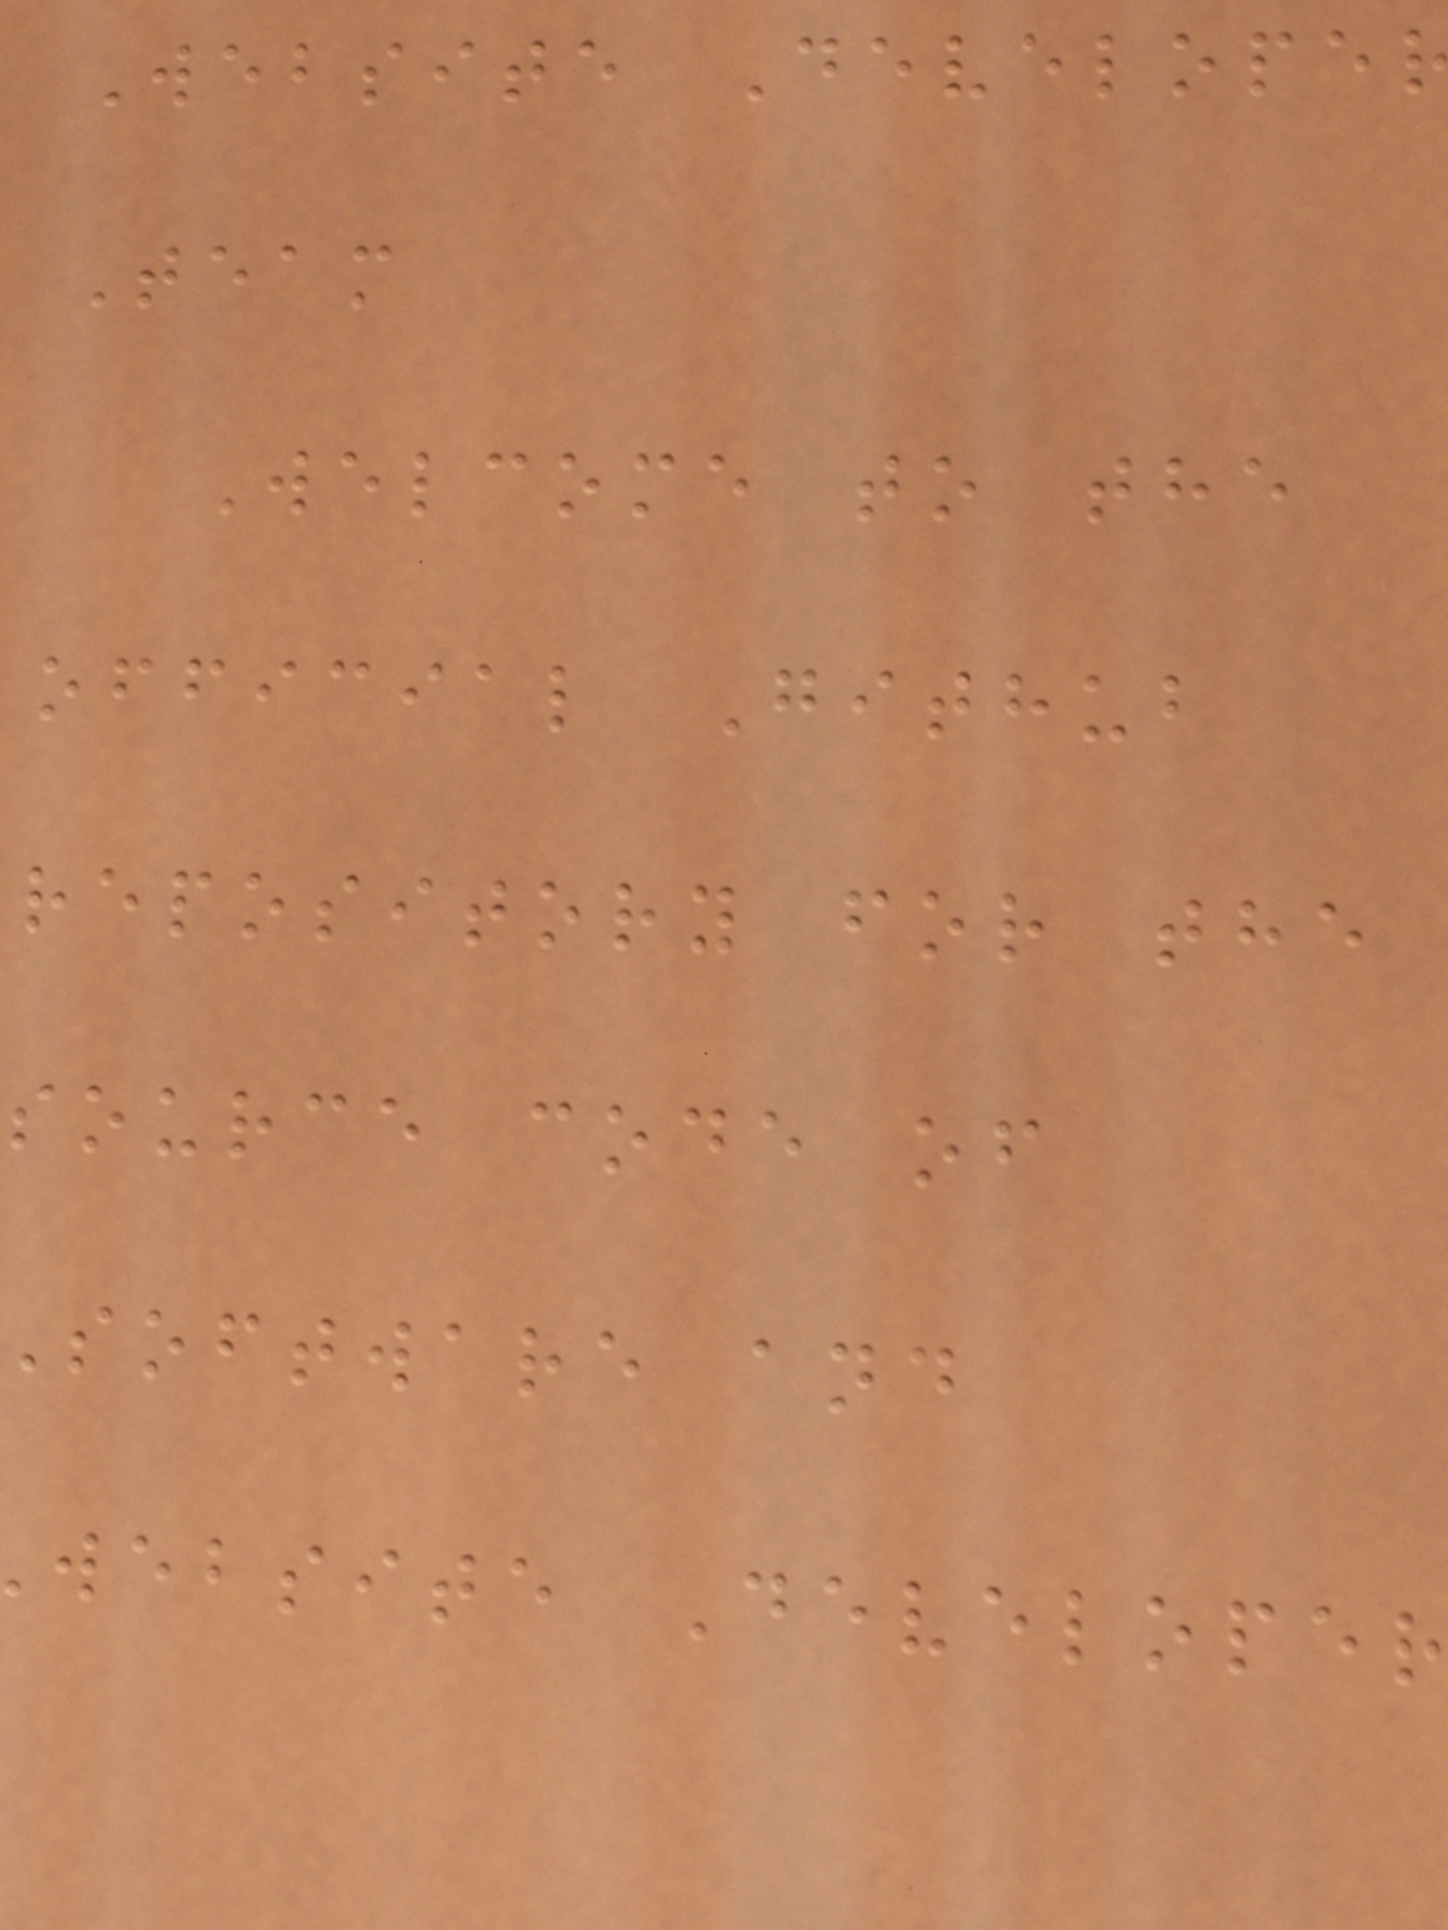Website Develope
Team
Welcome to the
official Github
repository for the
source code of
software and
website Developer
